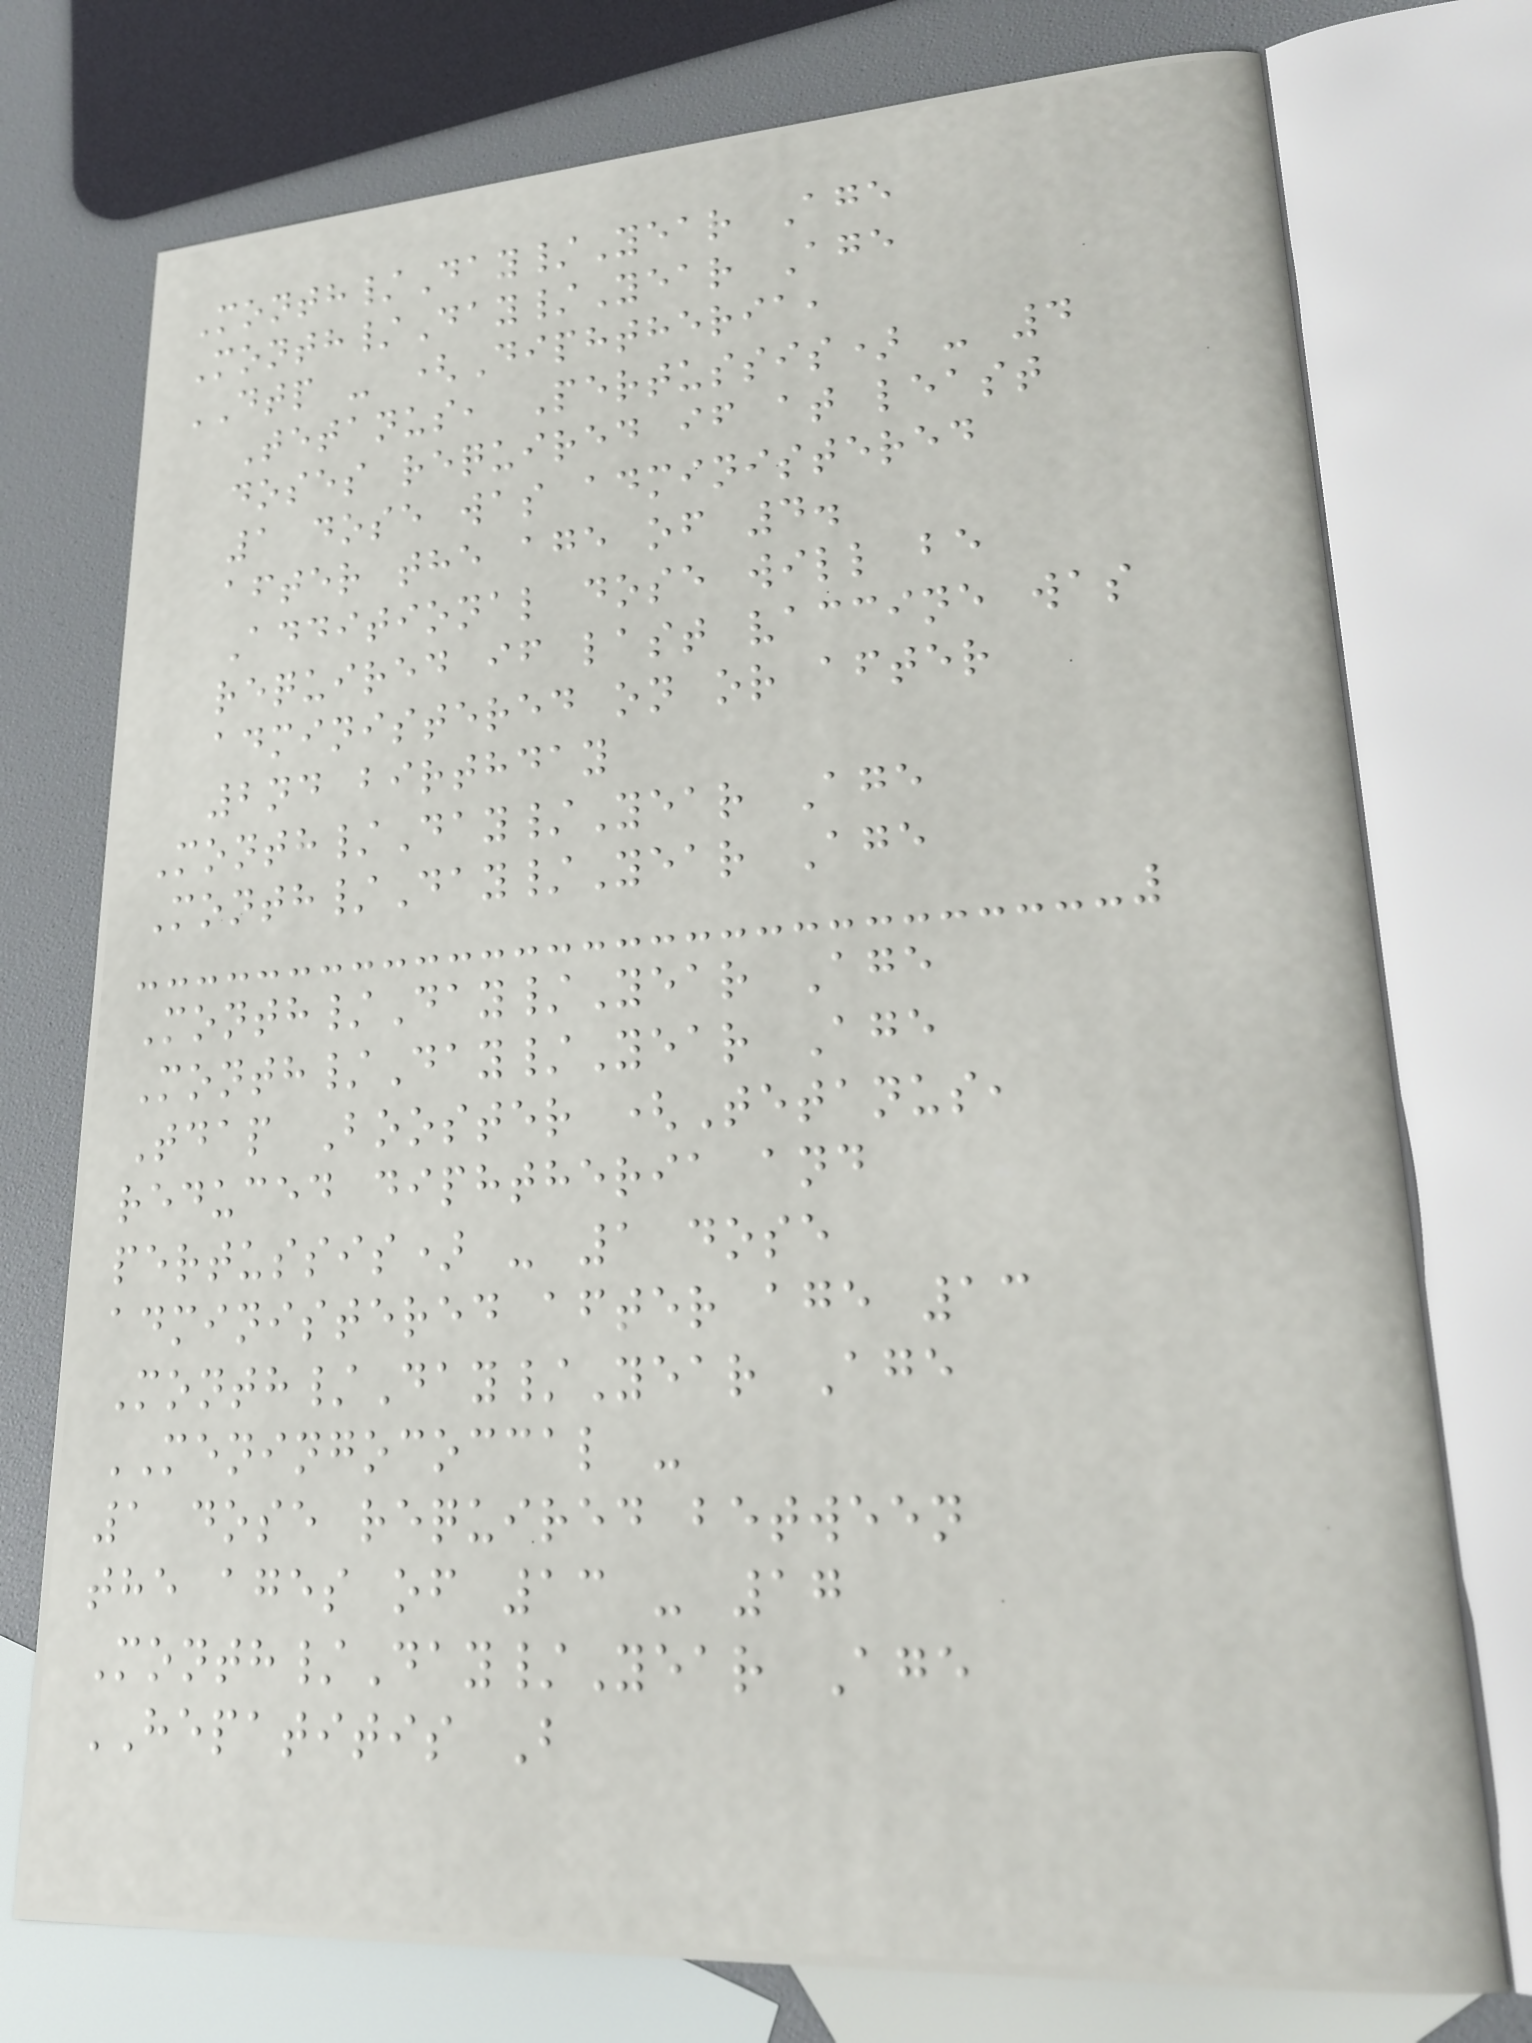Month/Day/Year Age
Month/Day/Year Age
DTP - (Diphtheria,
Tetanus, Pertussis) - 4
doses required if at least
1 dose was administered
after the age of 4.
Additional dose will be
required if last vaccine was
administered on or after
2nd birthday
Month/Day/Year Age
Month/Day/Year Age
Month/Day/Year Age
Month/Day/Year Age
Tdap Booster (Tetanus,
reduced diphtheria and
pertussis) - 1 dose
administered after age 13
Month/Day/Year Age
MENINGOCOCCAL -
1 dose required between
the ages of 13 - 17
Month/Day/Year Age
HEPATITIS B
